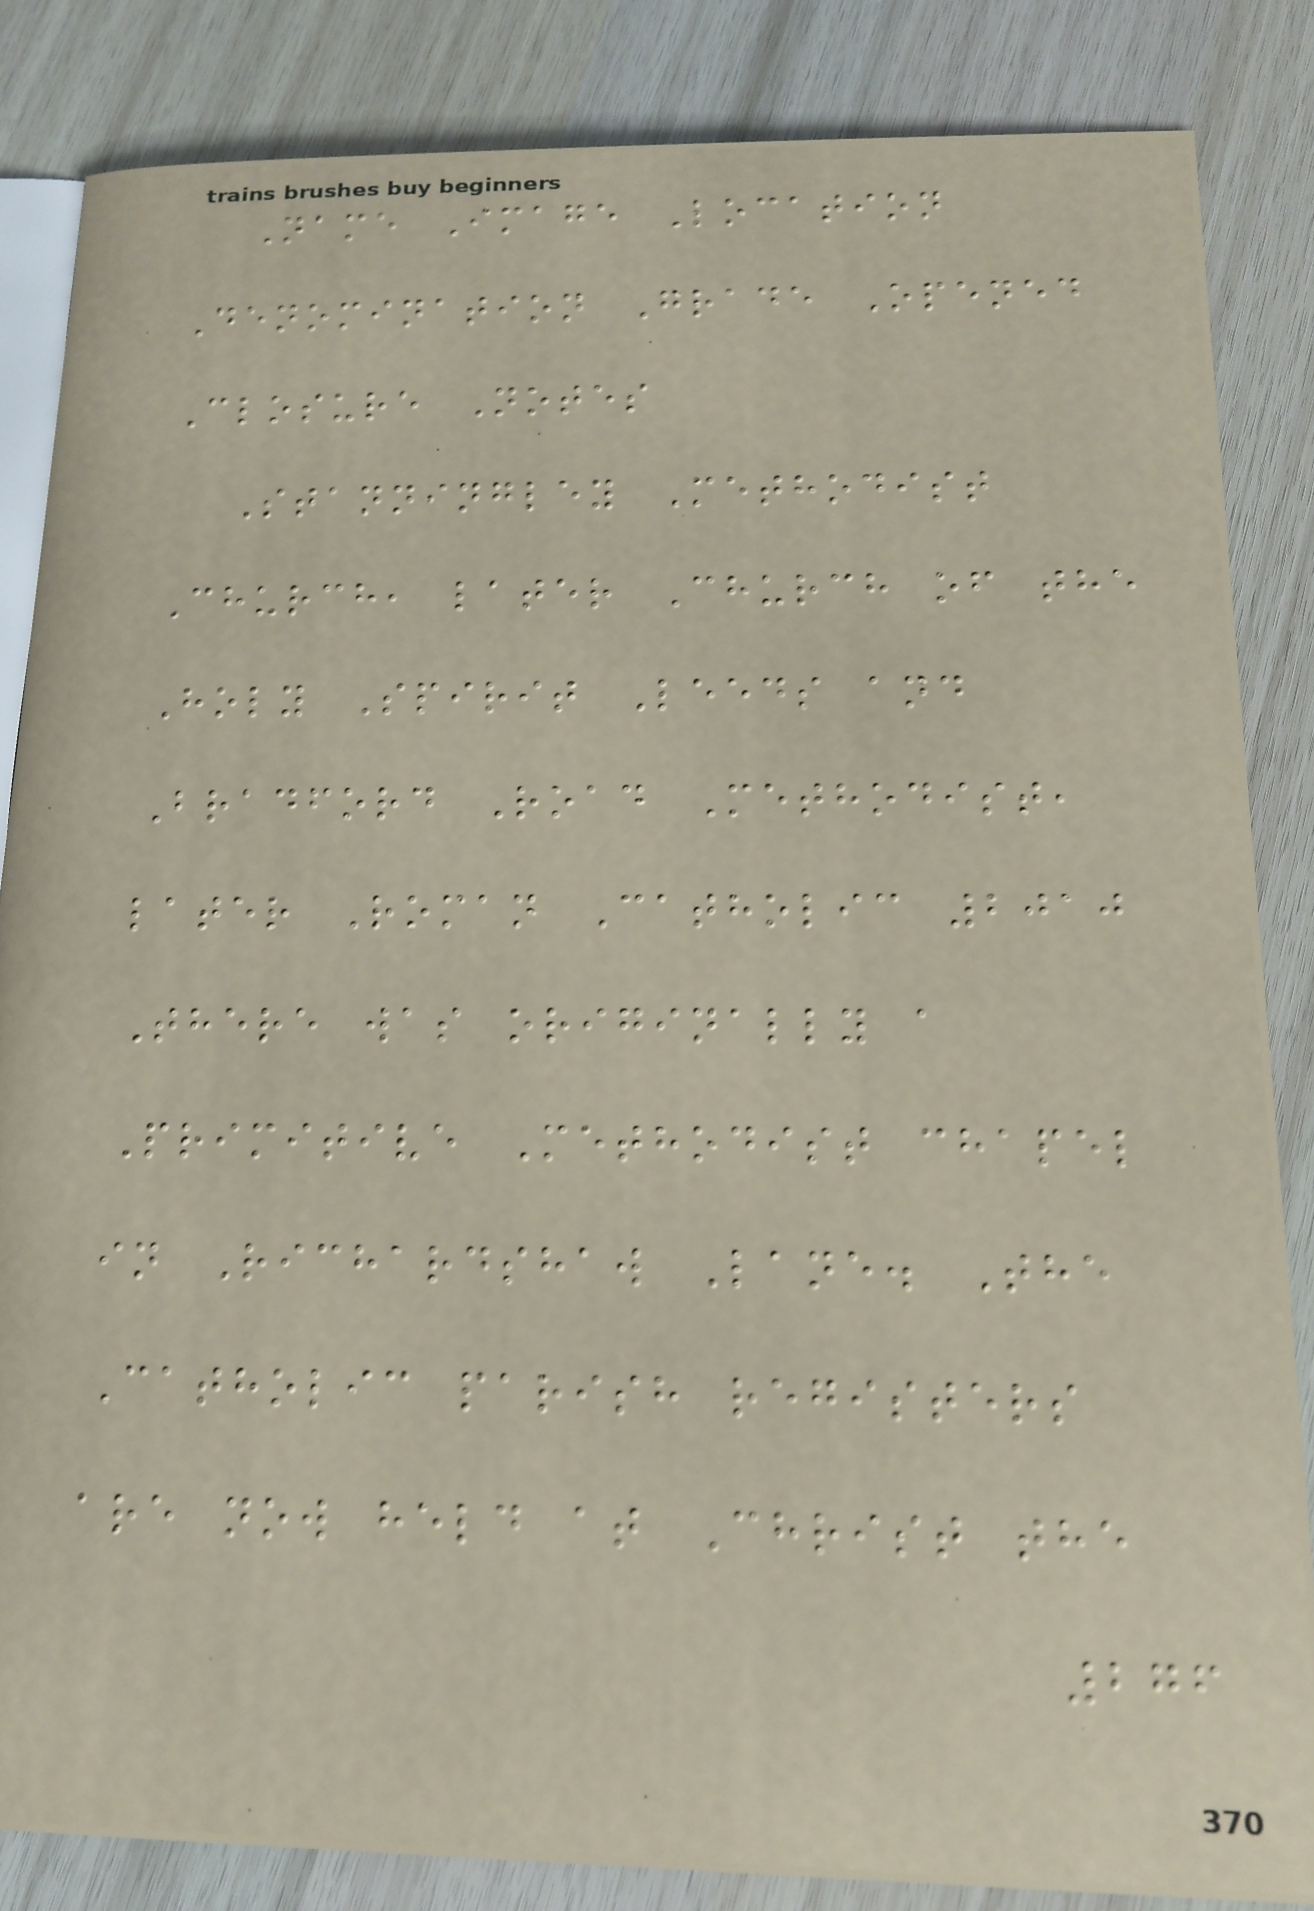Name Image Location
Denomination Grade Opened
Closure Notes
Stanningley Methodist
Church, later Church of the
Holy Spirit Leeds and
Bradford Road Methodist,
later Roman Catholic 2010
There was originally a
Primitive Methodist chapel
in Richardshaw Lane. The
Catholic parish registers
are now held at Christ the
276
